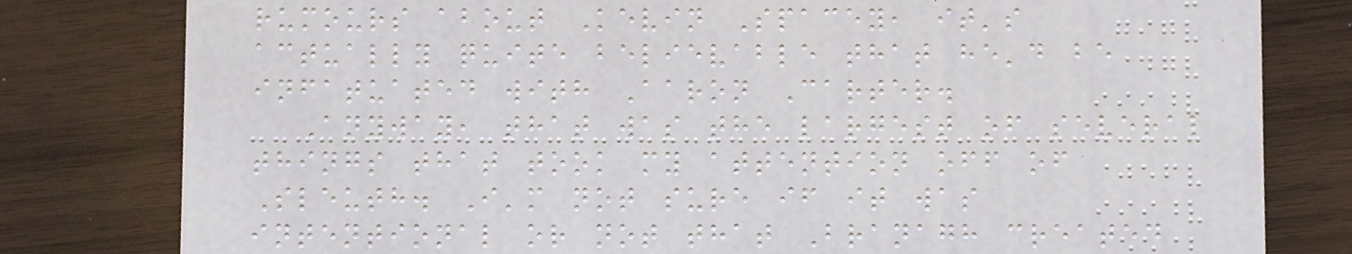rumours about Kevin Spacey, it's
actually quite believable that he'd be
infatuated with Aaron Carter.
Anyway, that was the largest of several
things that took my attention off of
Sleuth. I'm not sure if it was
intentional or not that Branagh created
